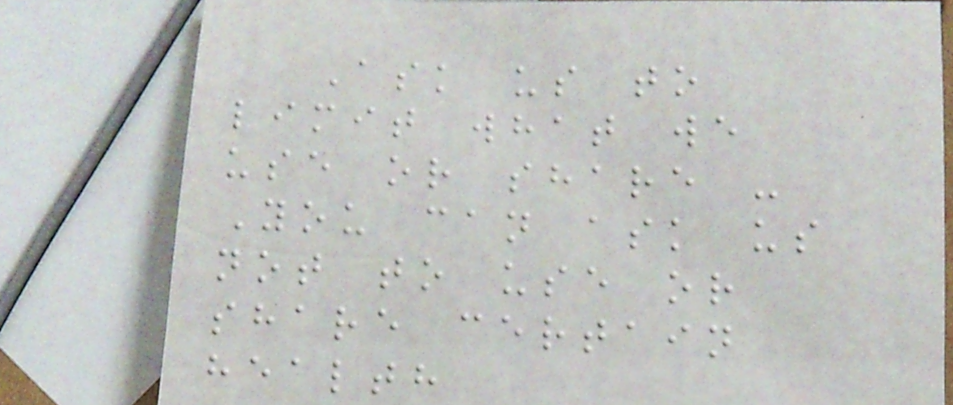Ask us to
limit what we
use or share -
You can ask us
not to use or
share certain
health
